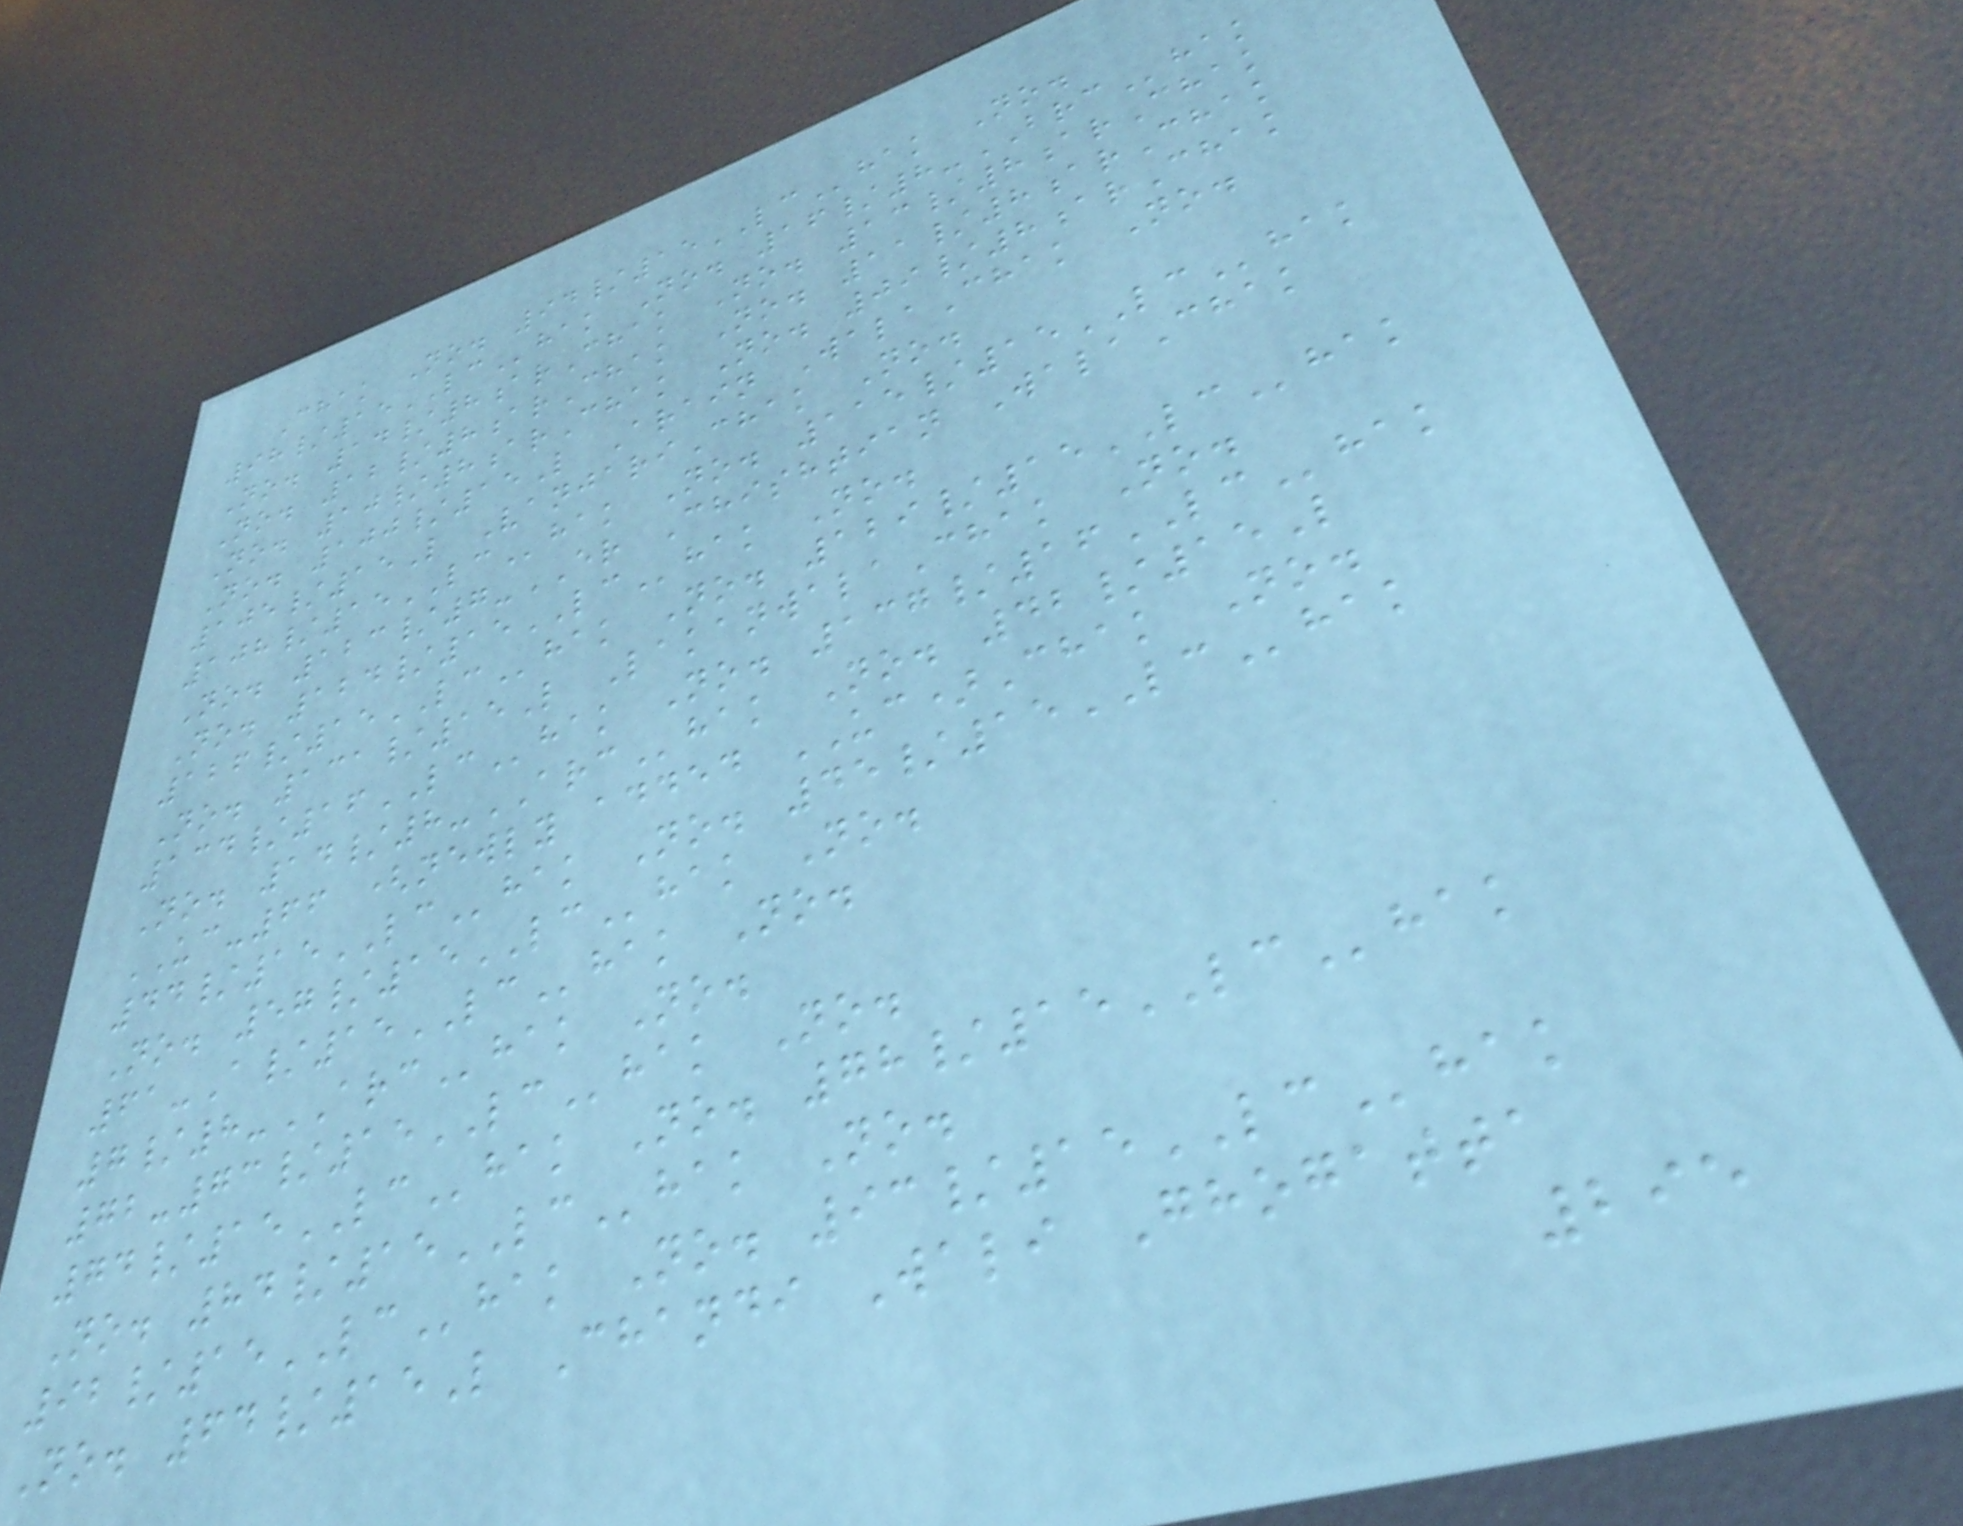Chak No. 94/15LChak No.
98/15LChak No. 16/8-BRChak
No. 14/8arChak No. 13/8arChak
No. 12/8arChak No. 11/8arChak
No. 10/8arChak No. 09/8arChak
No. 100/15L Arain WalaChak No.
105/15L VanjariChak No.
108/15LChak No. 115/15LChak
No. 123/7-ER Chishtian WalaChak
No. 124/15LChak No.
126/15LChak No. 129/15LChak
No. 131/15L LakanwalaChak No.
134/16LChak No. 137/16LChak
No. 14/8-ARChak No. 42/15L
UC-66 (newly added UC)Chak No.
44/15LChak No. 45/15LChak
No. 57/15LChak No.
61-A/15LChak No.
7/8-ARChak No.
72-73/15LChak No.
74/15LChak No. 78/15LChak
No. 84/15LChak No.
92/15LChak No. 93/15LChak
No. 64/15L Chandi Wali Ghogatta
295
